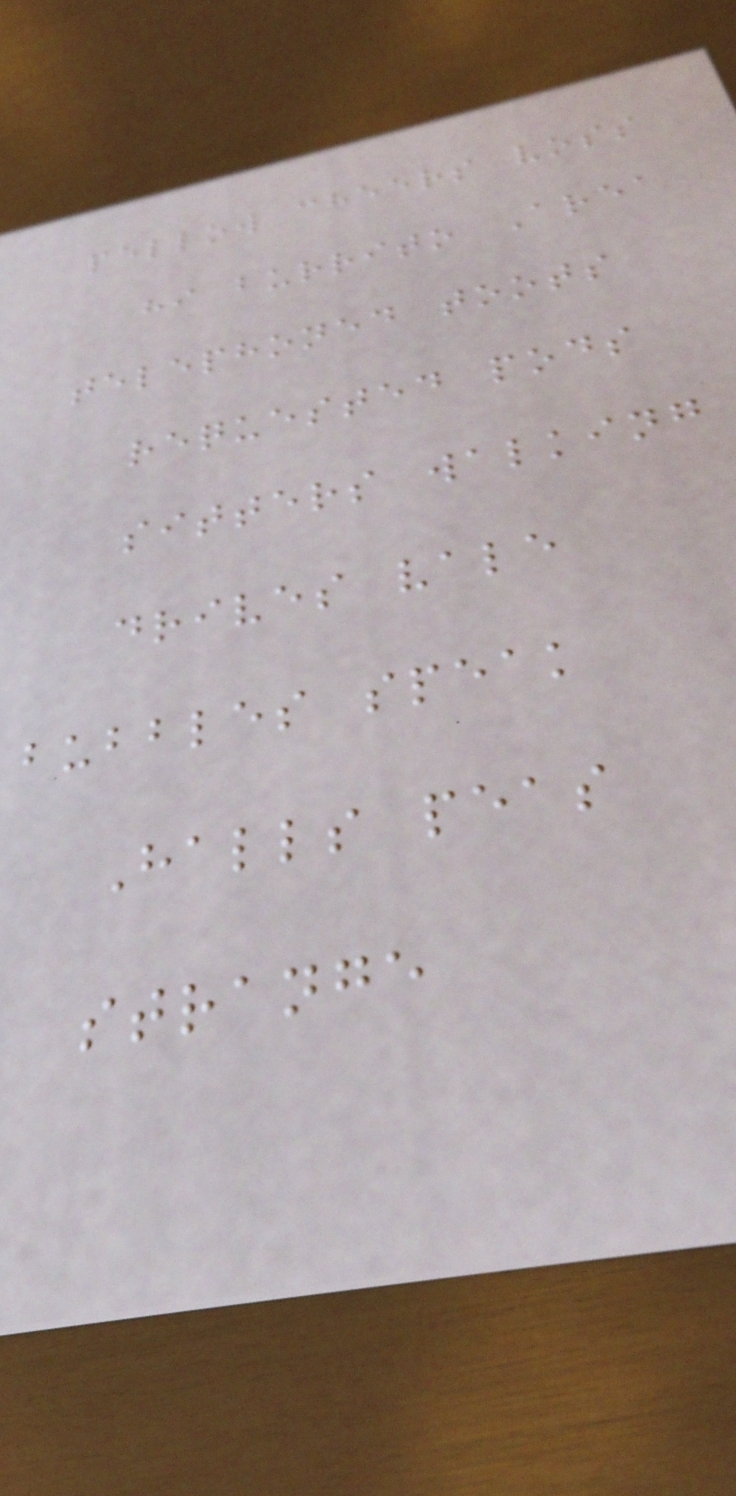pellow cheers voss
hi burrito Area
telephoned toots
requested pods
sitters walking
drives vale
bubbles speak
Halls peas
strange
